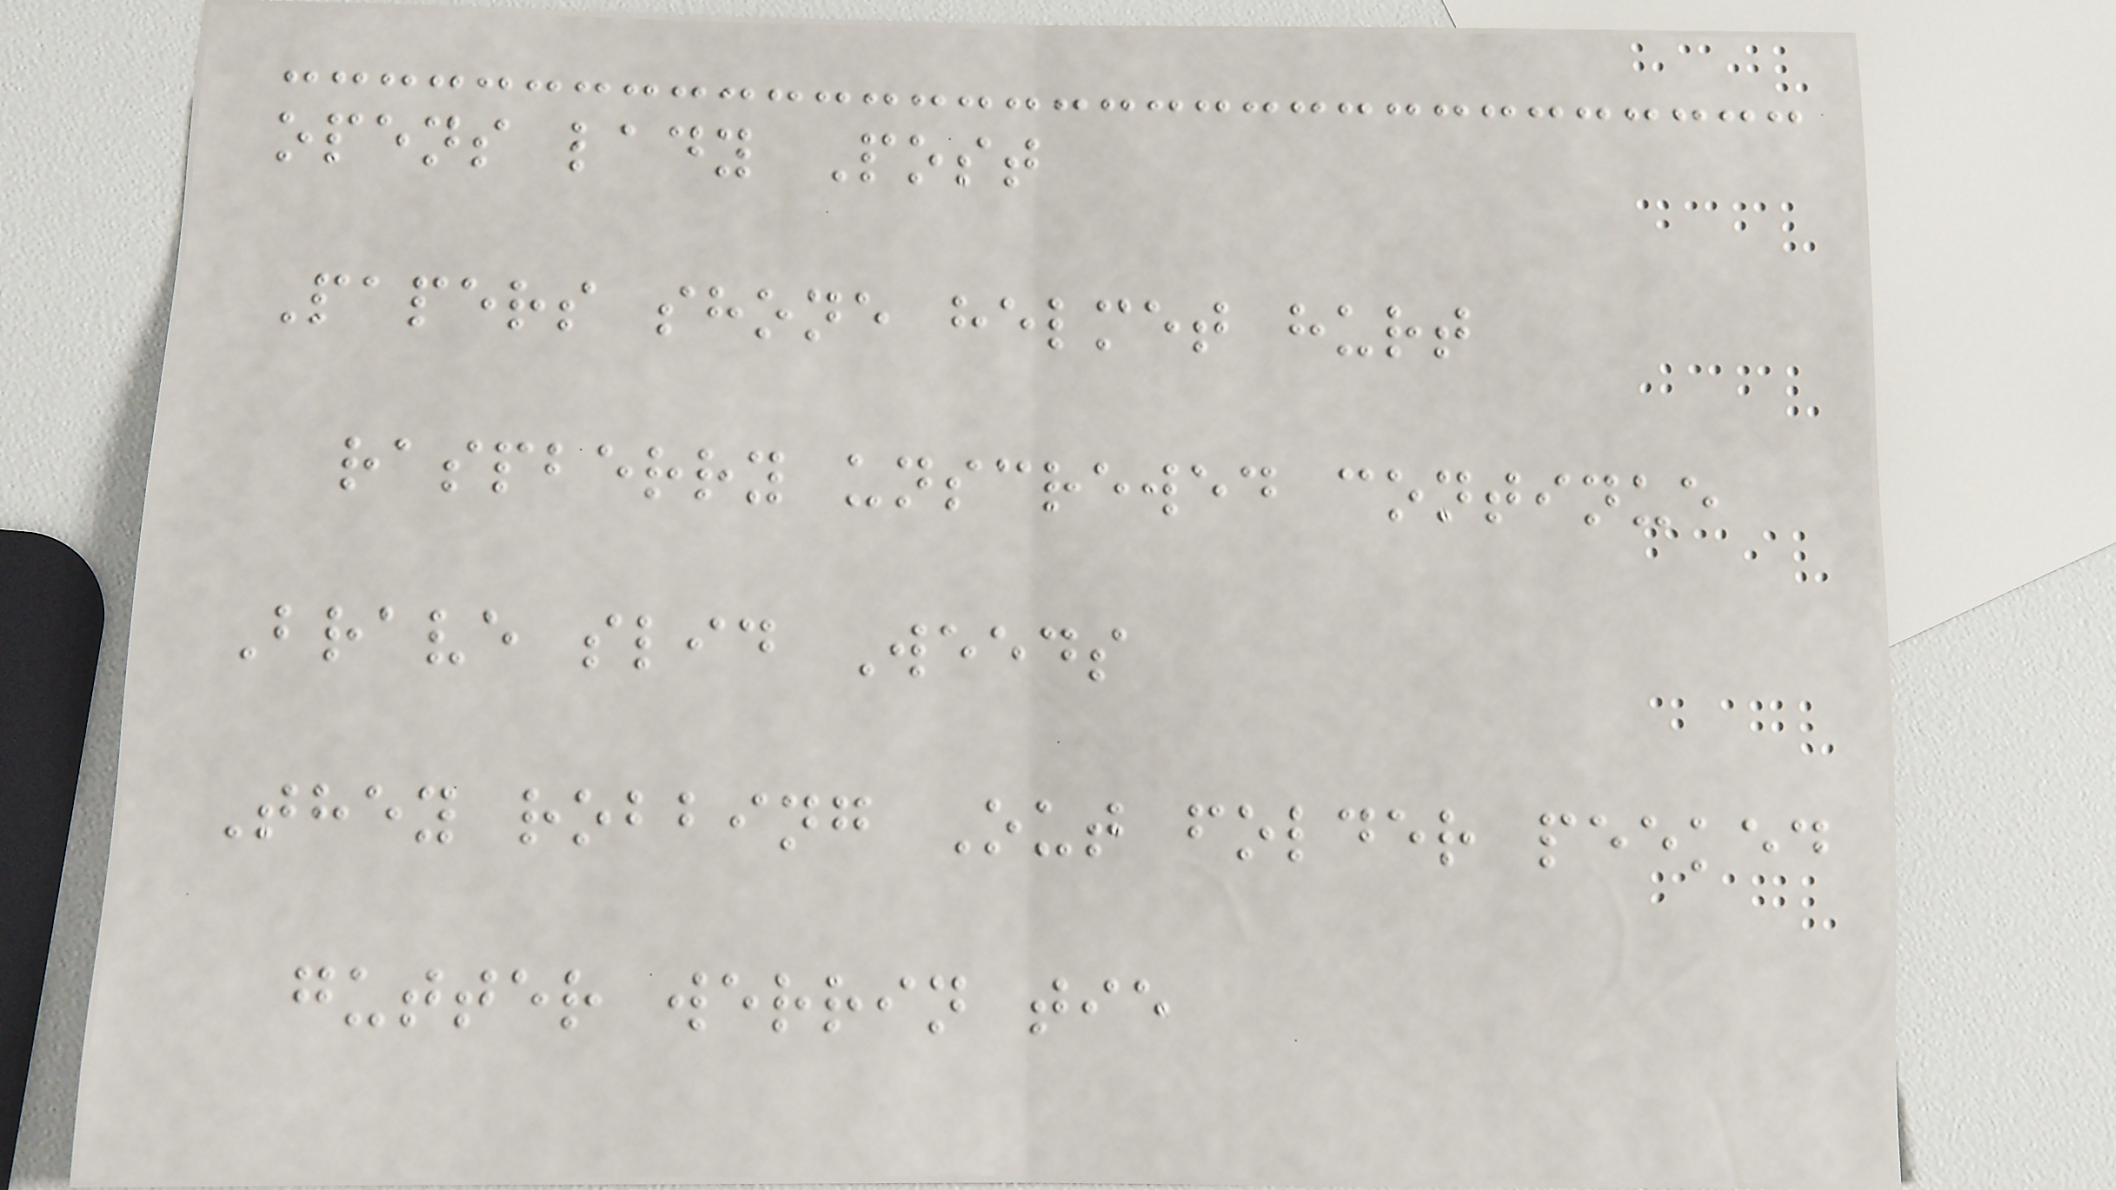opens lady Post
Papers shone helmet hurt
raspberry unscrewed continue
Brave slid Weeds
They robbing Out folder peeked
gutter werrin tie
